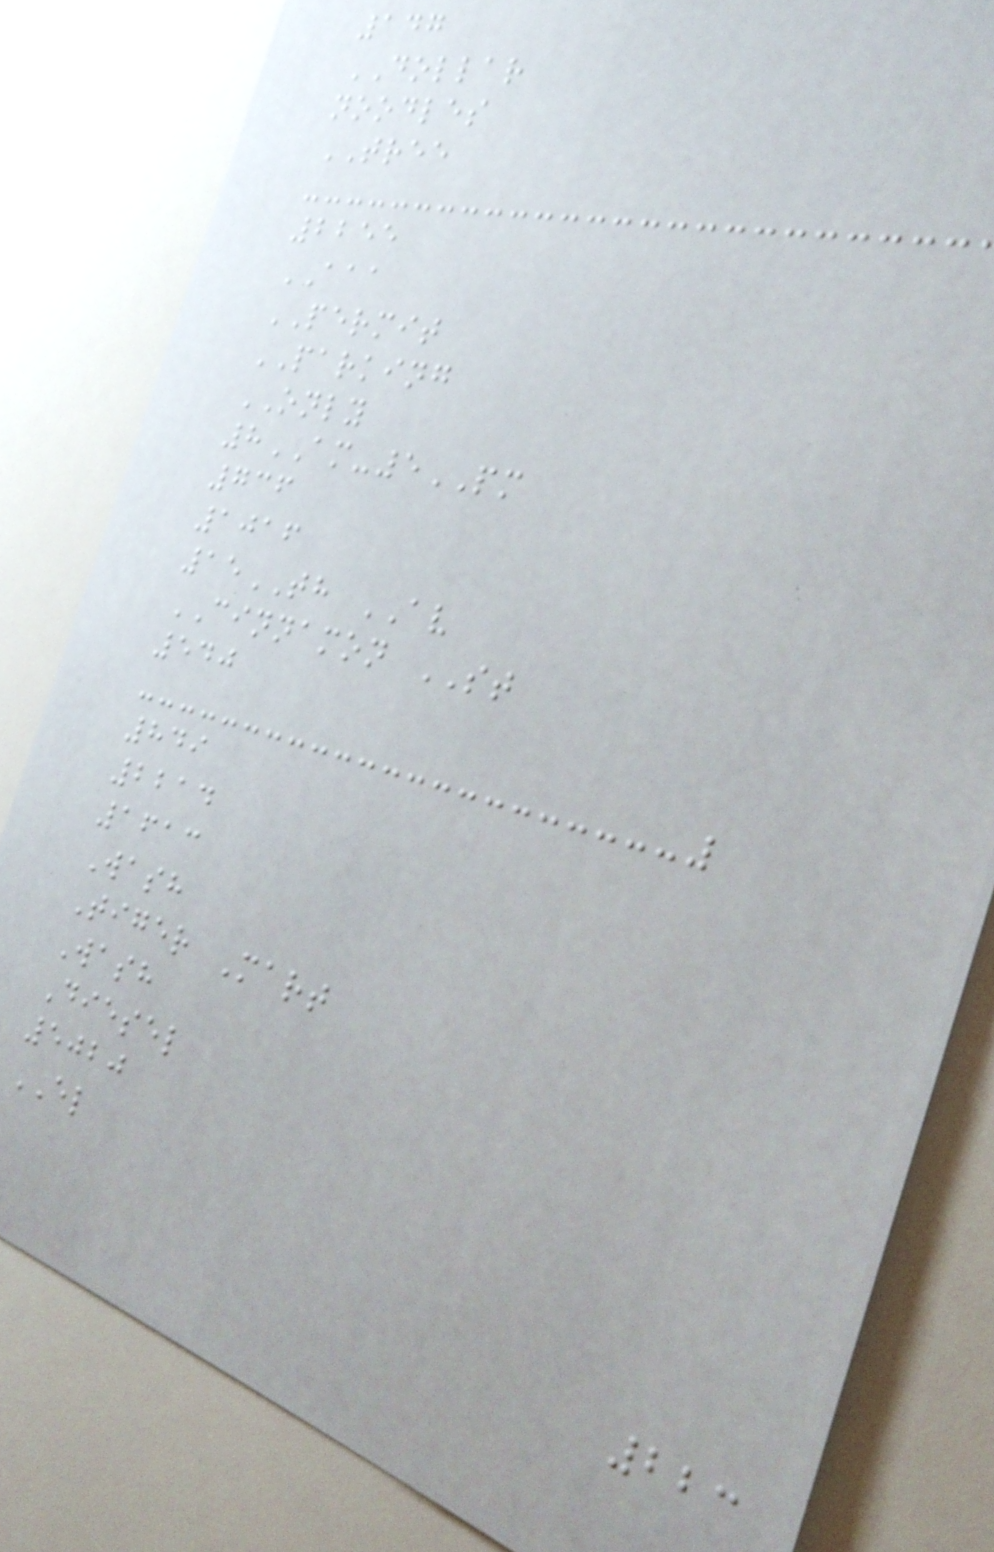147
DOLLAR
noodles
TREE
2255
AAA
PERMIT
PARKING
ONLY
8AM-5PM
736
1016
15TH AV
CINNAMON ST
540
849
2214
1613
Wash
Tiger Mart
Wash
Diesel
5020
EL
223
